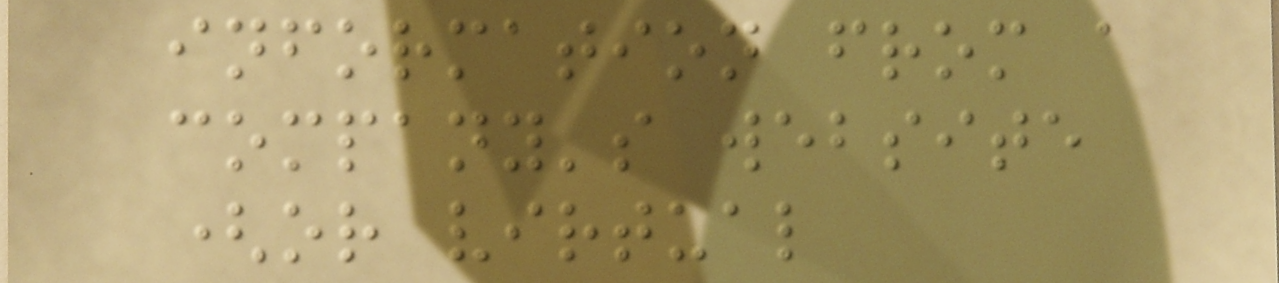information from a
company's website
(or virtual
